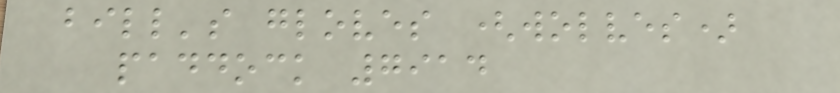bill's gloves (wolves)
paddock 7914
